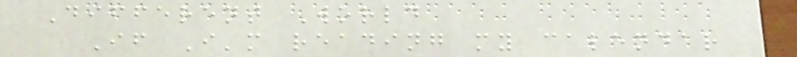Different World
If I'm reading my calendar
